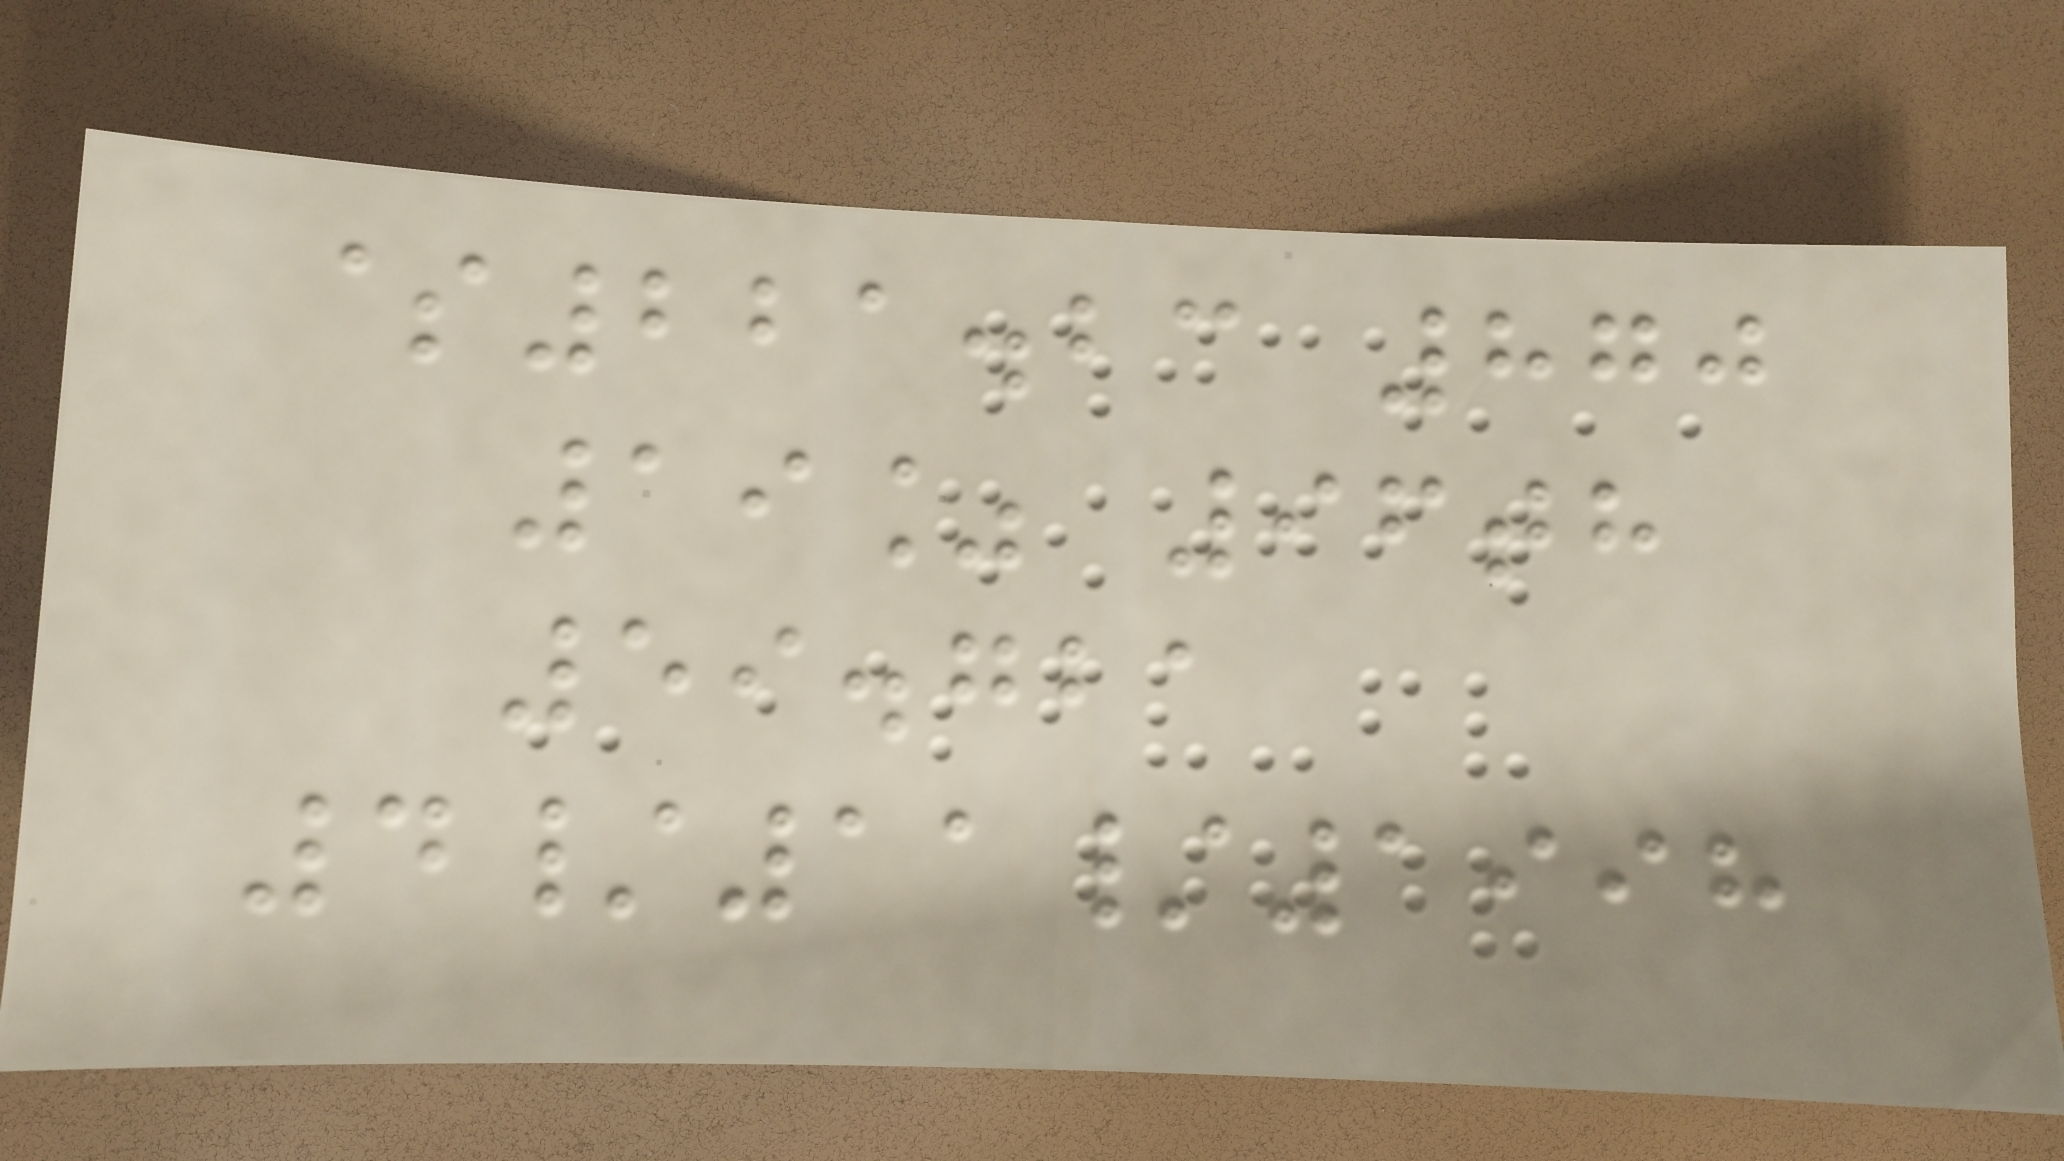$221.23 870
19% 96th
59.721
4/11/1998
